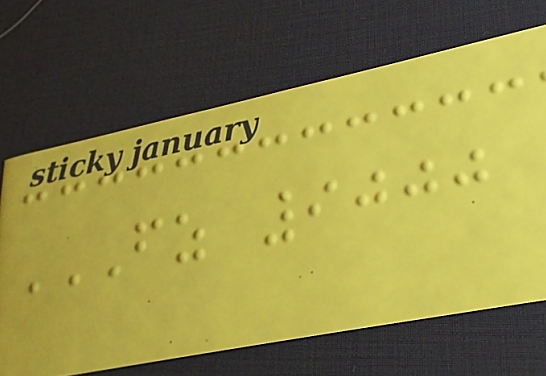FZ 9000
